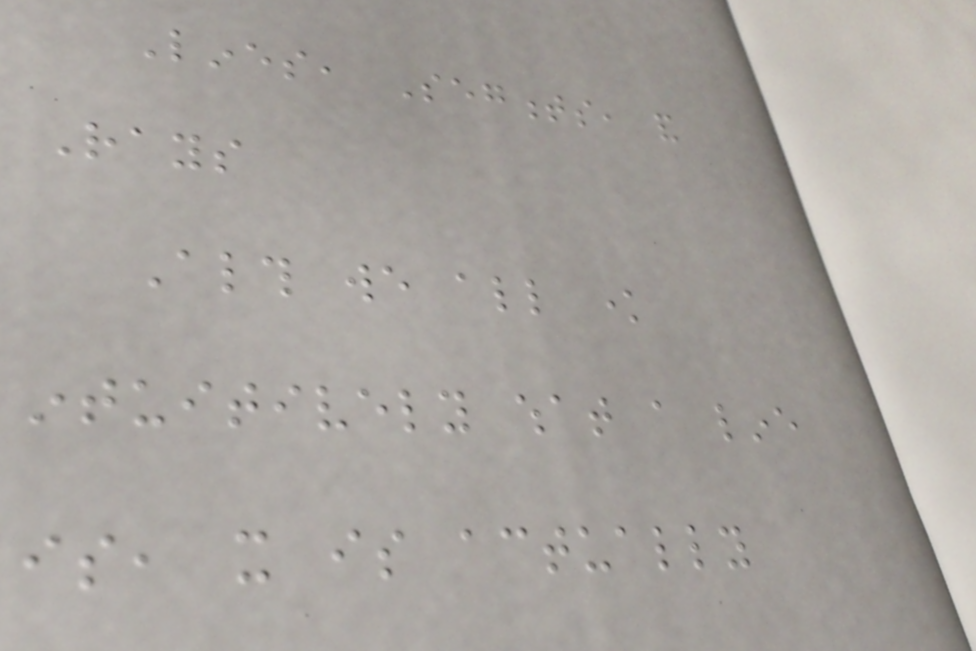Lines, Segments, and
Rays
Although we all know
intuitively what a line
is, it is actually
